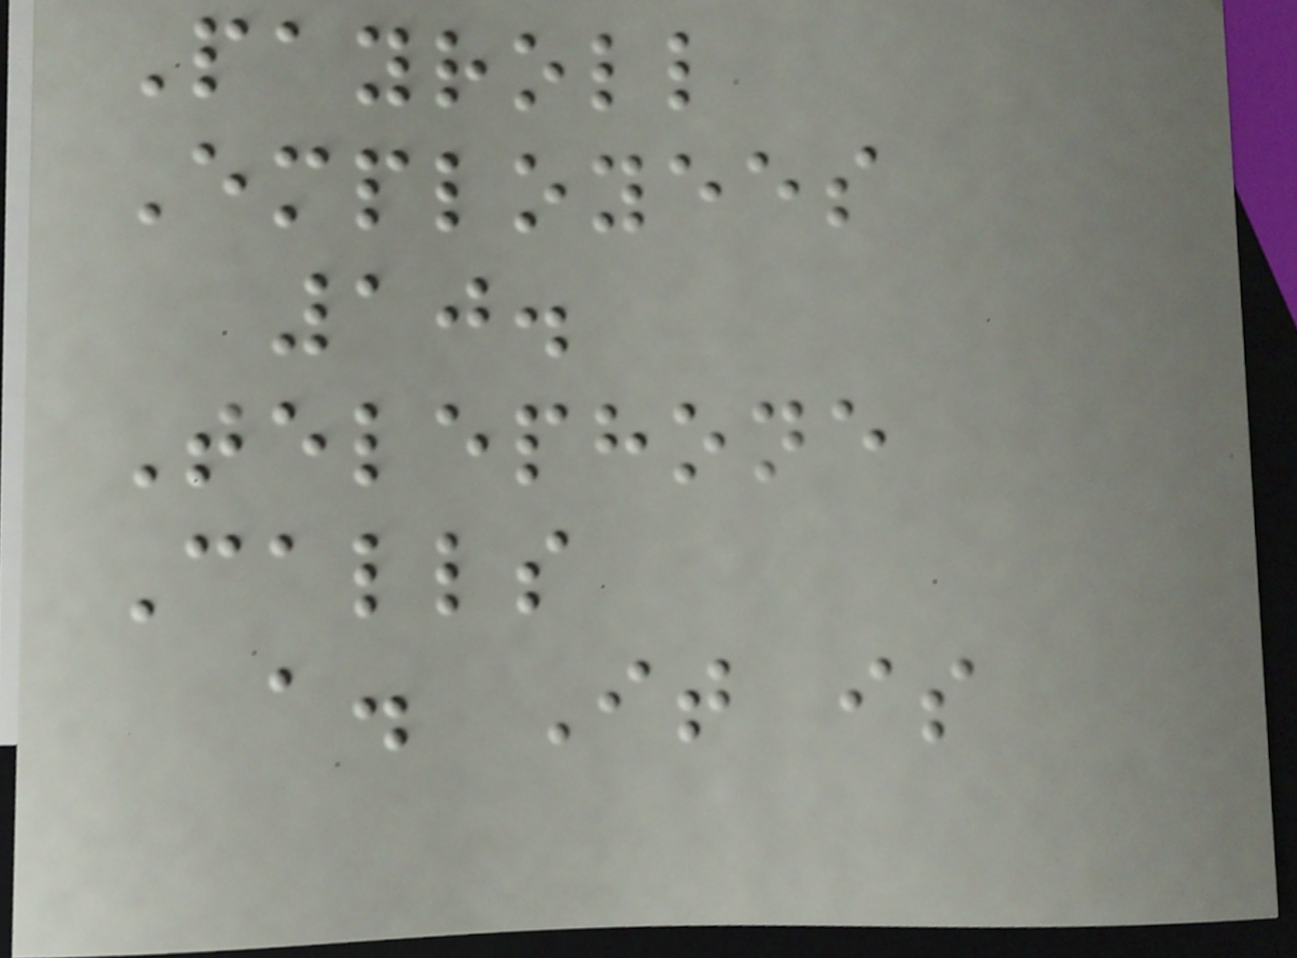Payroll
Employees
10.
Telephone
Calls
a. It is
